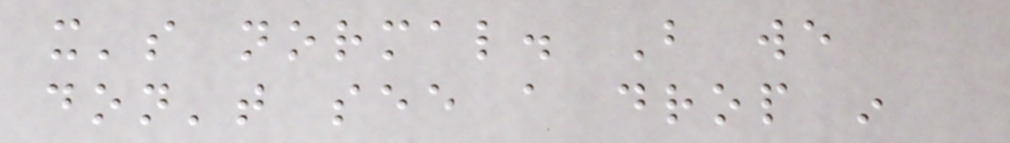it's normal. But we
don't see a drop in
